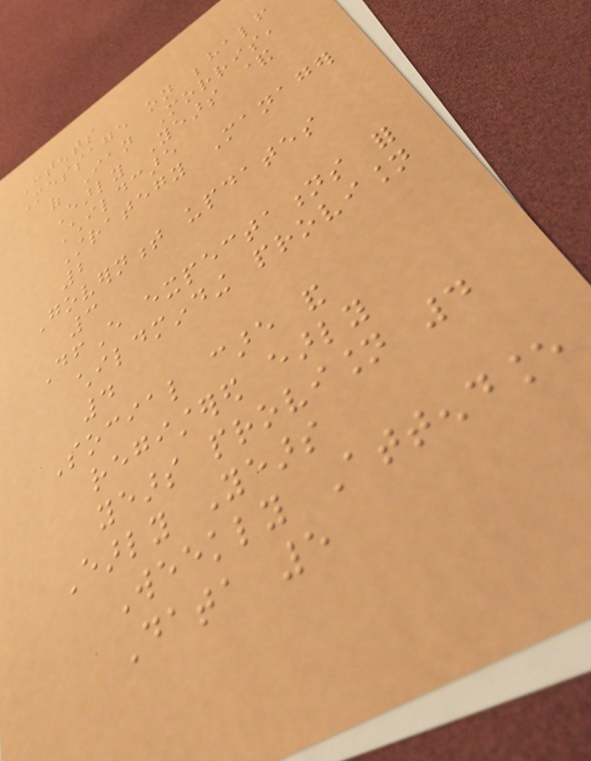Contents
Message on behalf
of Ian Morris,
Early Years &
Childcare
Strategy Manager
2
Government updates
3
DfE expectations for
childminding provision
4
Social care and
registered early
years provision 4
Early Years
Weekly Attendance
Data 5
